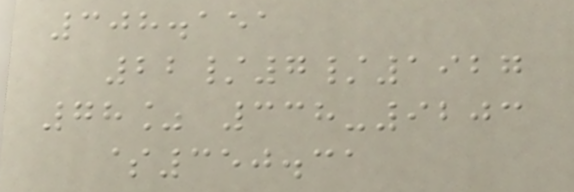308.151
22/7/1927
78% 338-9203
$350.31
